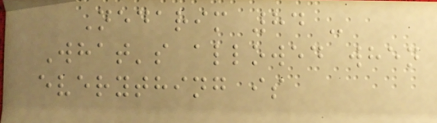Nedarim 84 -
What's allowed when
everything is
